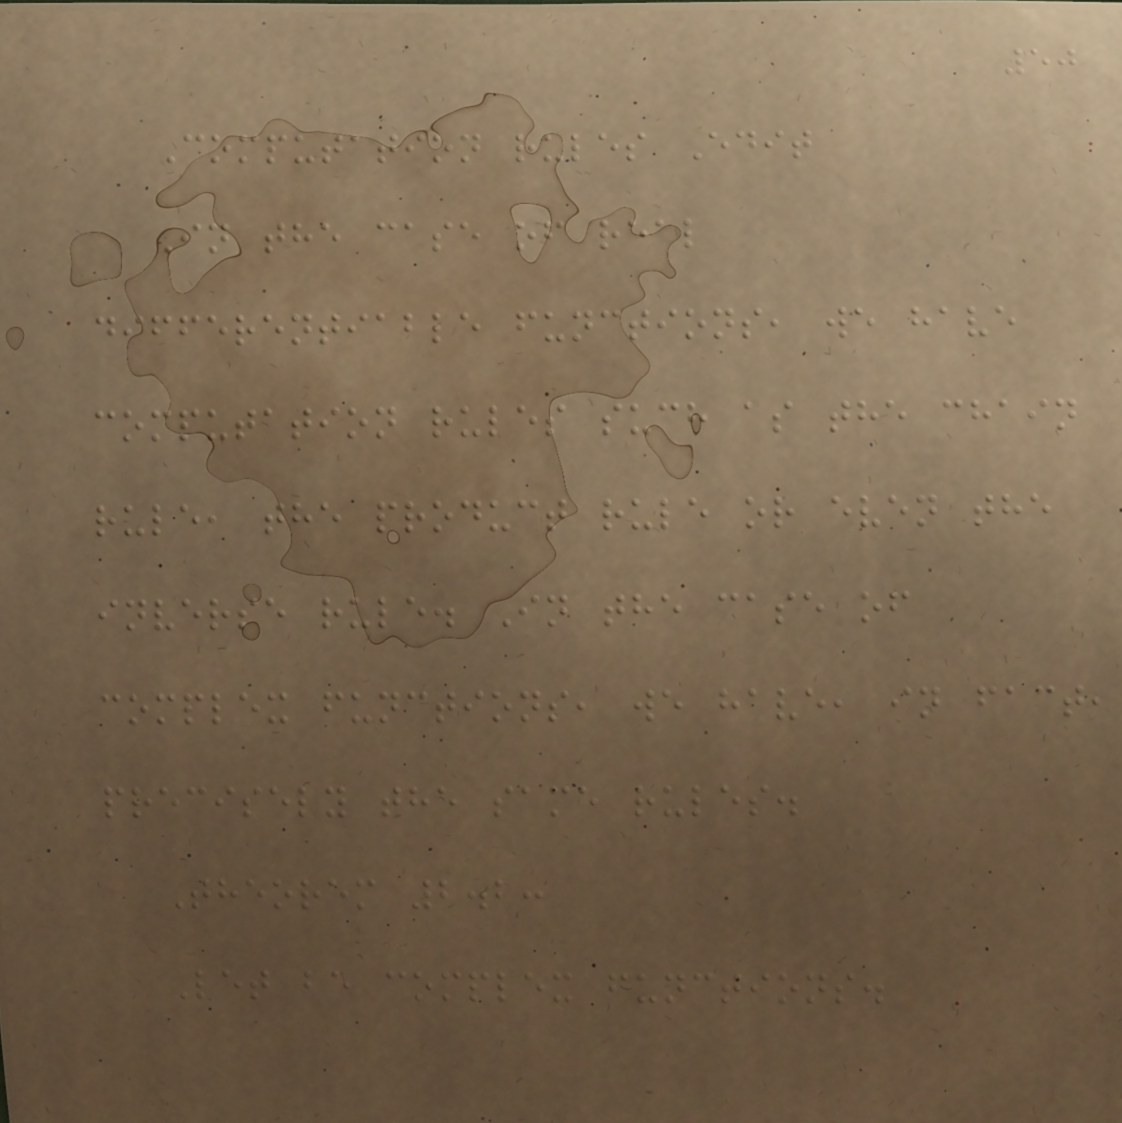50
Computation rules Edit
In the case of real
differentiable functions, we have
computation rules such as the chain
rule, the product rule or even the
inverse rule. In the case of
complex functions, we have, in fact,
precisely the same rules.
Theorem 2.2:
Let be complex functions.
